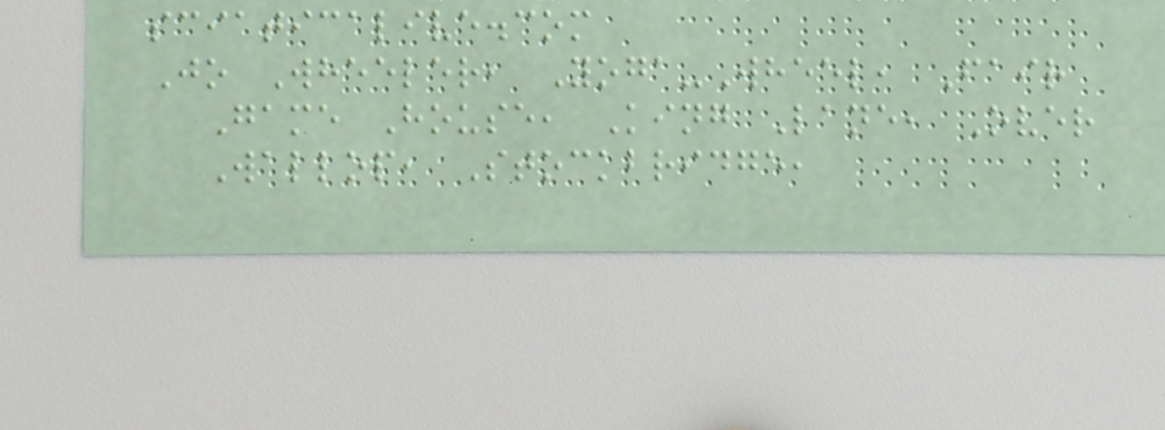sciaticalive.com
Jo Wheeler, Yoga-Wheel, Fair
Game House, King Lane, Over
Wallop, Stockbridge,
